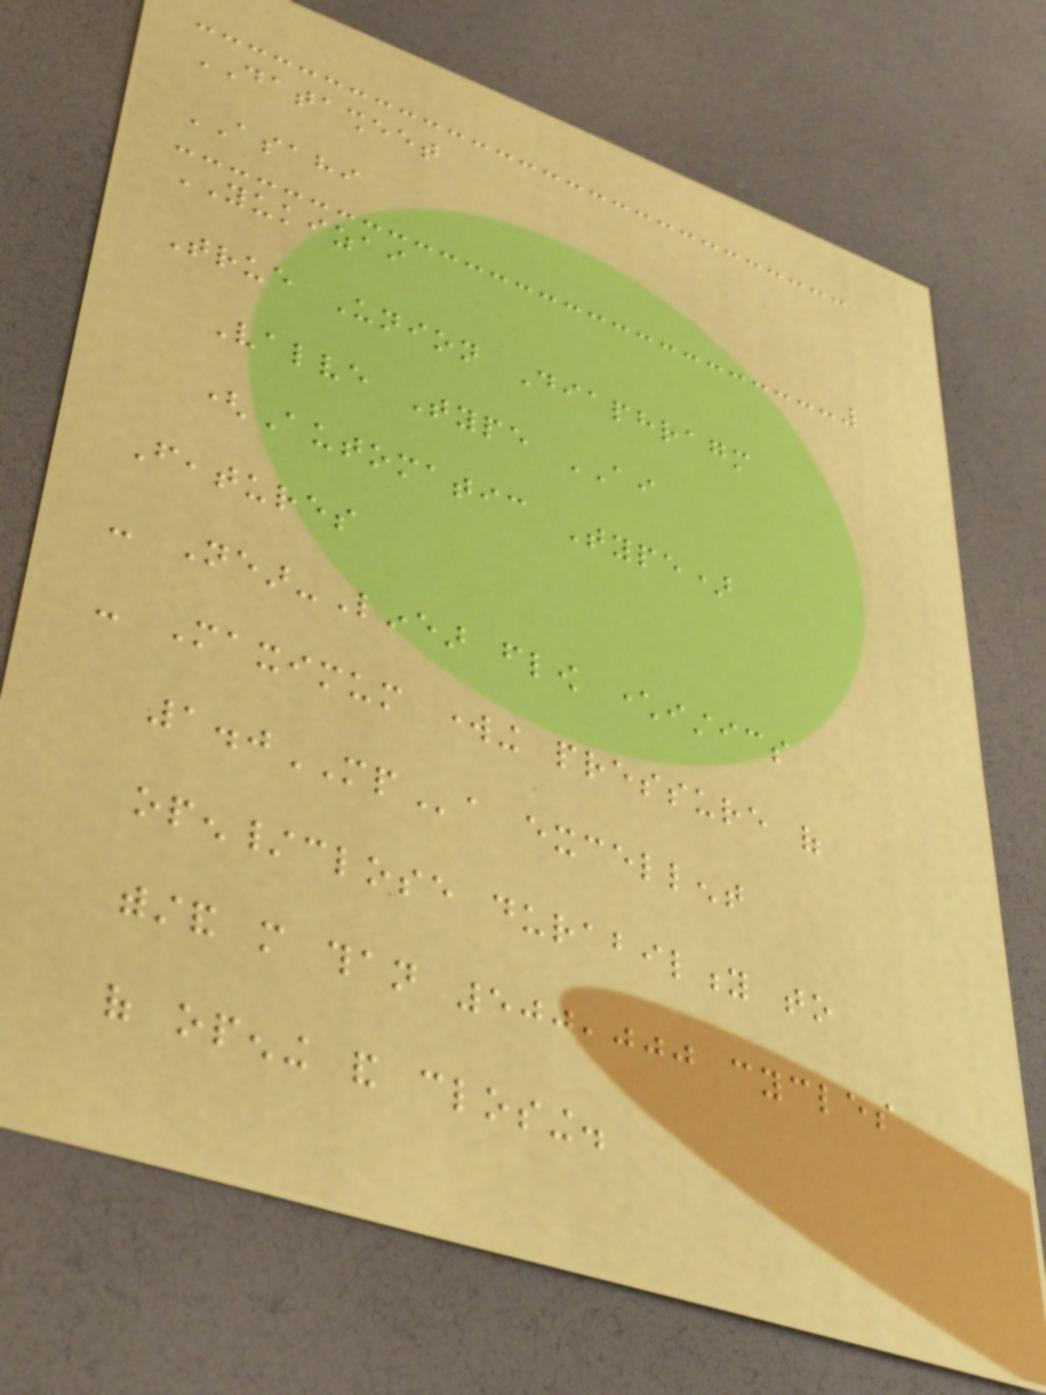DATASHEET
ASAHI
YUKIZAI
True Union Diaphragm
Valve Type AI
(Automatic Type)
Features
- Near-Linear flow characteristics
- Maximum working pressure of
1.0MPa excellent
open/close durability to
withstand more than 500,000 cycles
of opening and closing.
